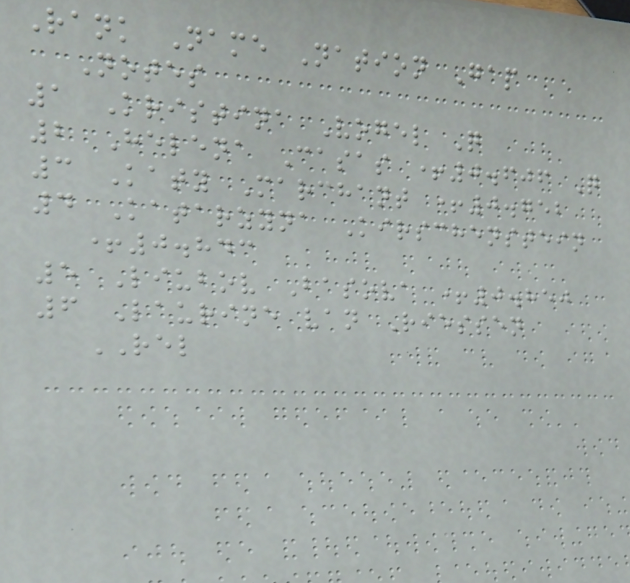Rank Name Nation Gap
Notes
1 Kristina Vogel Q
2 Helena Casas +0.606 Q
3 Katy Marchant +0.752
4 Katarzyna Kirschenstein
+0.843
5 Liubov Basova +0.850
6 Laurine van Riessen
REL
